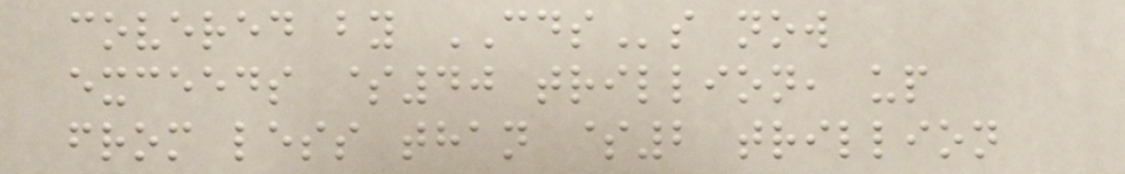covered by CDSs now
exceeds $40 trillion, up
from less than $2 trillion
